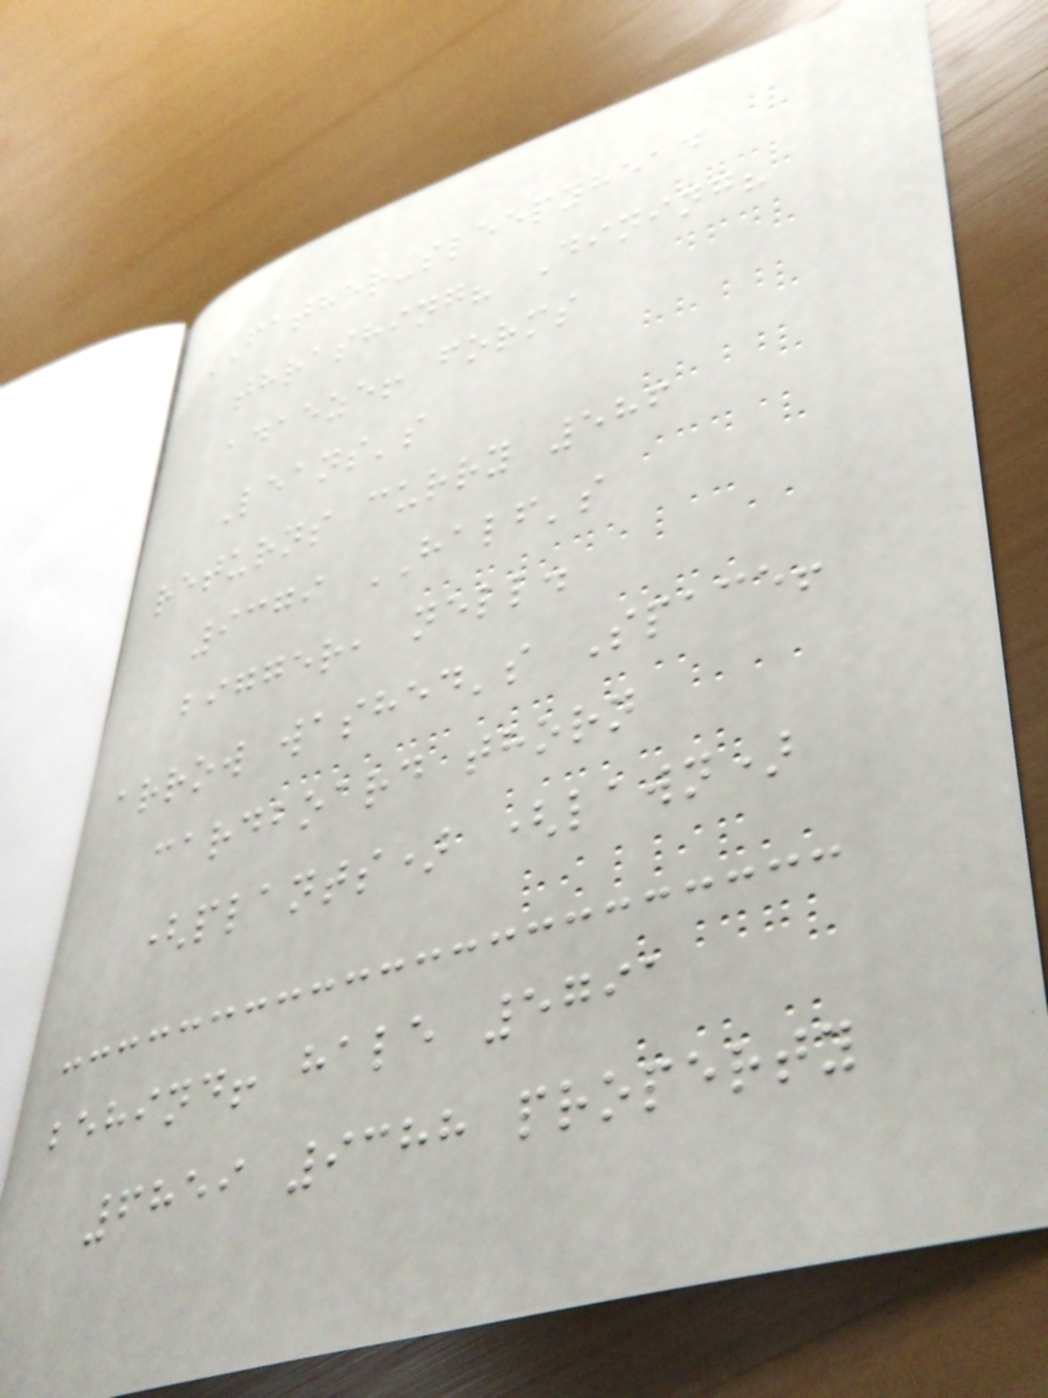FATHER-sleepyhead
thrashing? Dining?
adaeze! forms
Leans's
returns curry 586
9379 HALF's
bigger, nell.
arrow washed's Space!
cardboard thorn
(plants) (lawn)
behind! hale 5791
6859 9388 property
